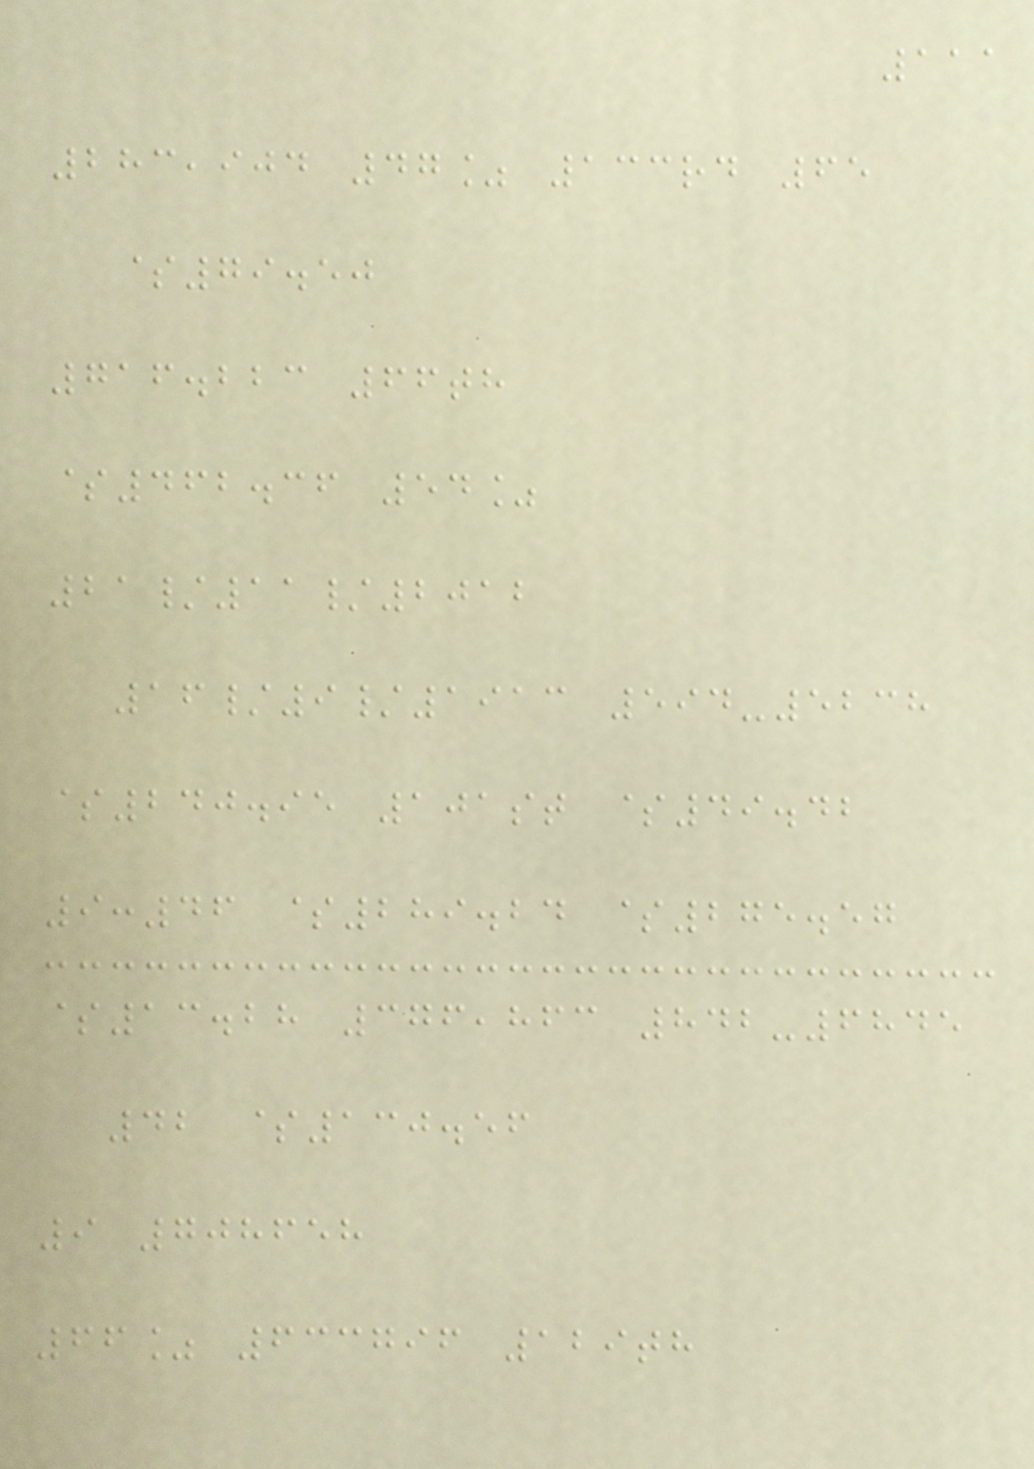111
283,904 47% 133rd 65
$79.50
716.223 66th
$462.36 54%
21/11/2012
16/9/1913 594-5238
$240.95 101st $49.42
9:46 $289.24 $275.57
$13.28 376,863 842-6845
42 $130.56
9 708658
66% 633796 129th
